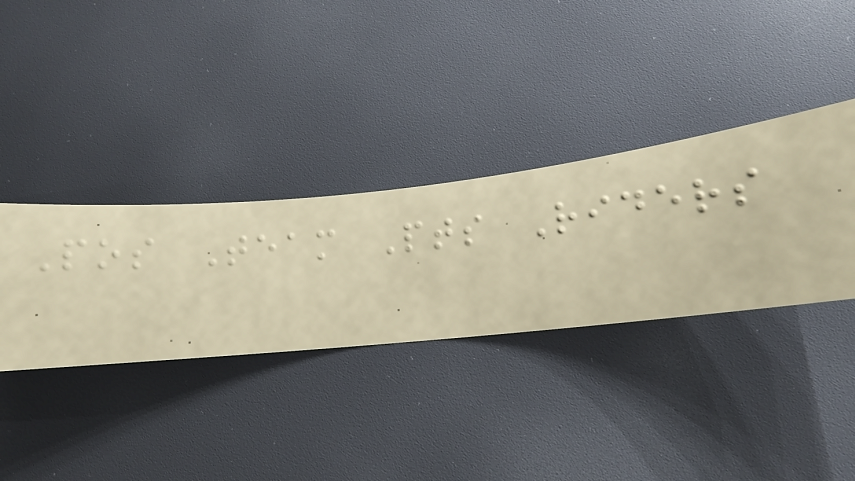Pos Team Pts Riders
